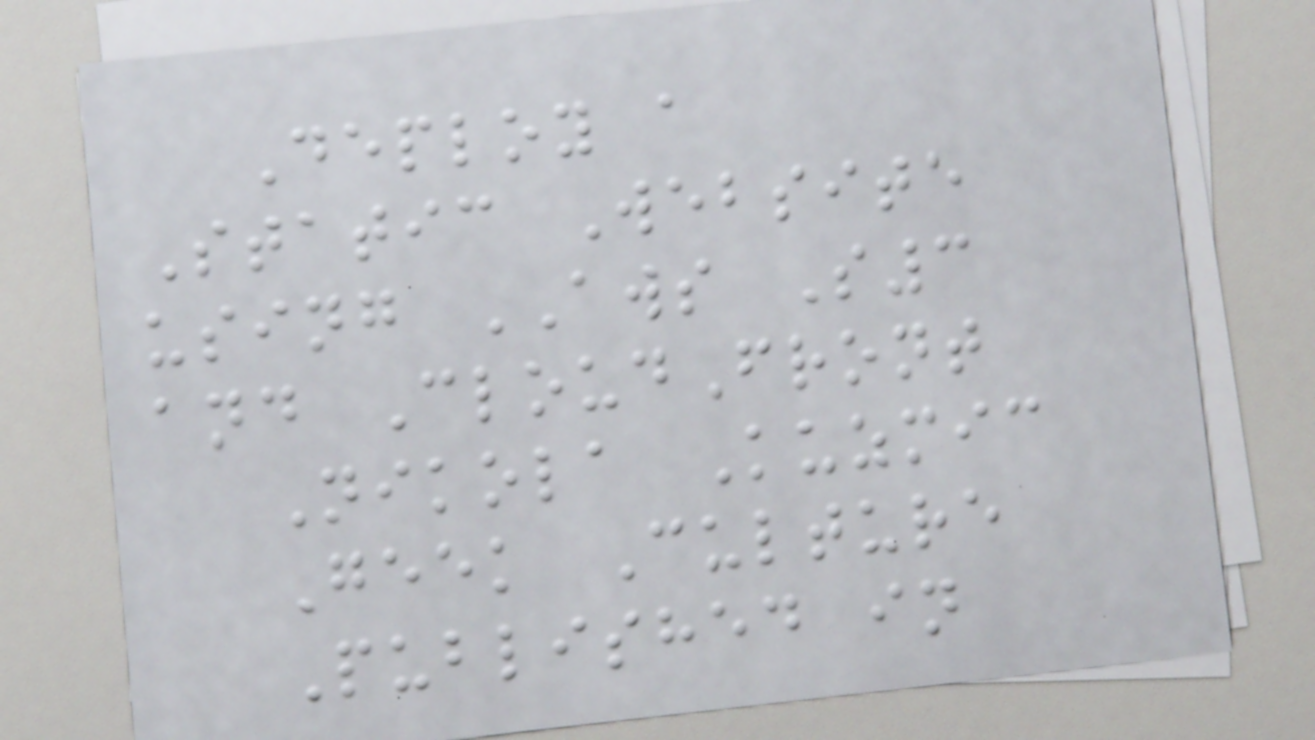Deploy a
Static Website
using AWS S3
and CloudFront
Nikola Kuzmic
Geek Culture
Published in
